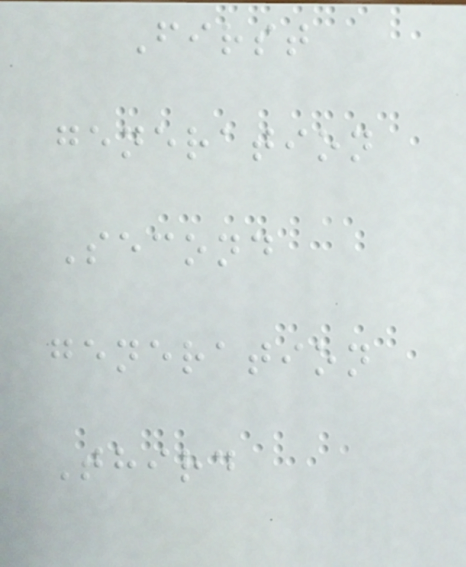First
generation
Second
generation
Third
